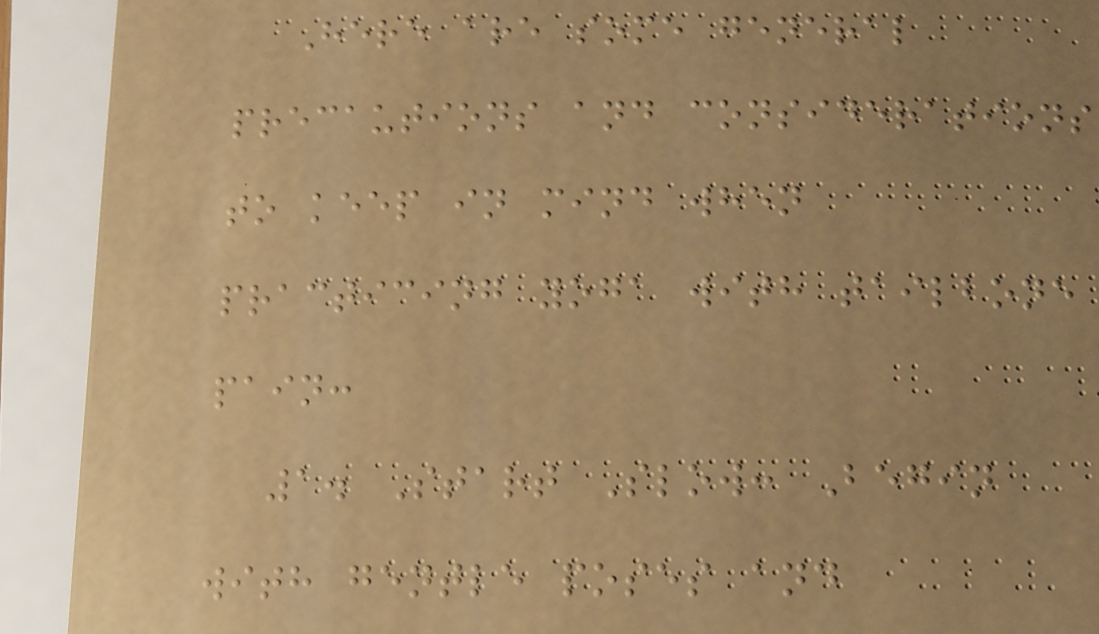Here are some general
precautions and considerations
to keep in mind when
practicing yoga with tailbone
pain:
1. Start Slow: Begin
with gentle poses and
